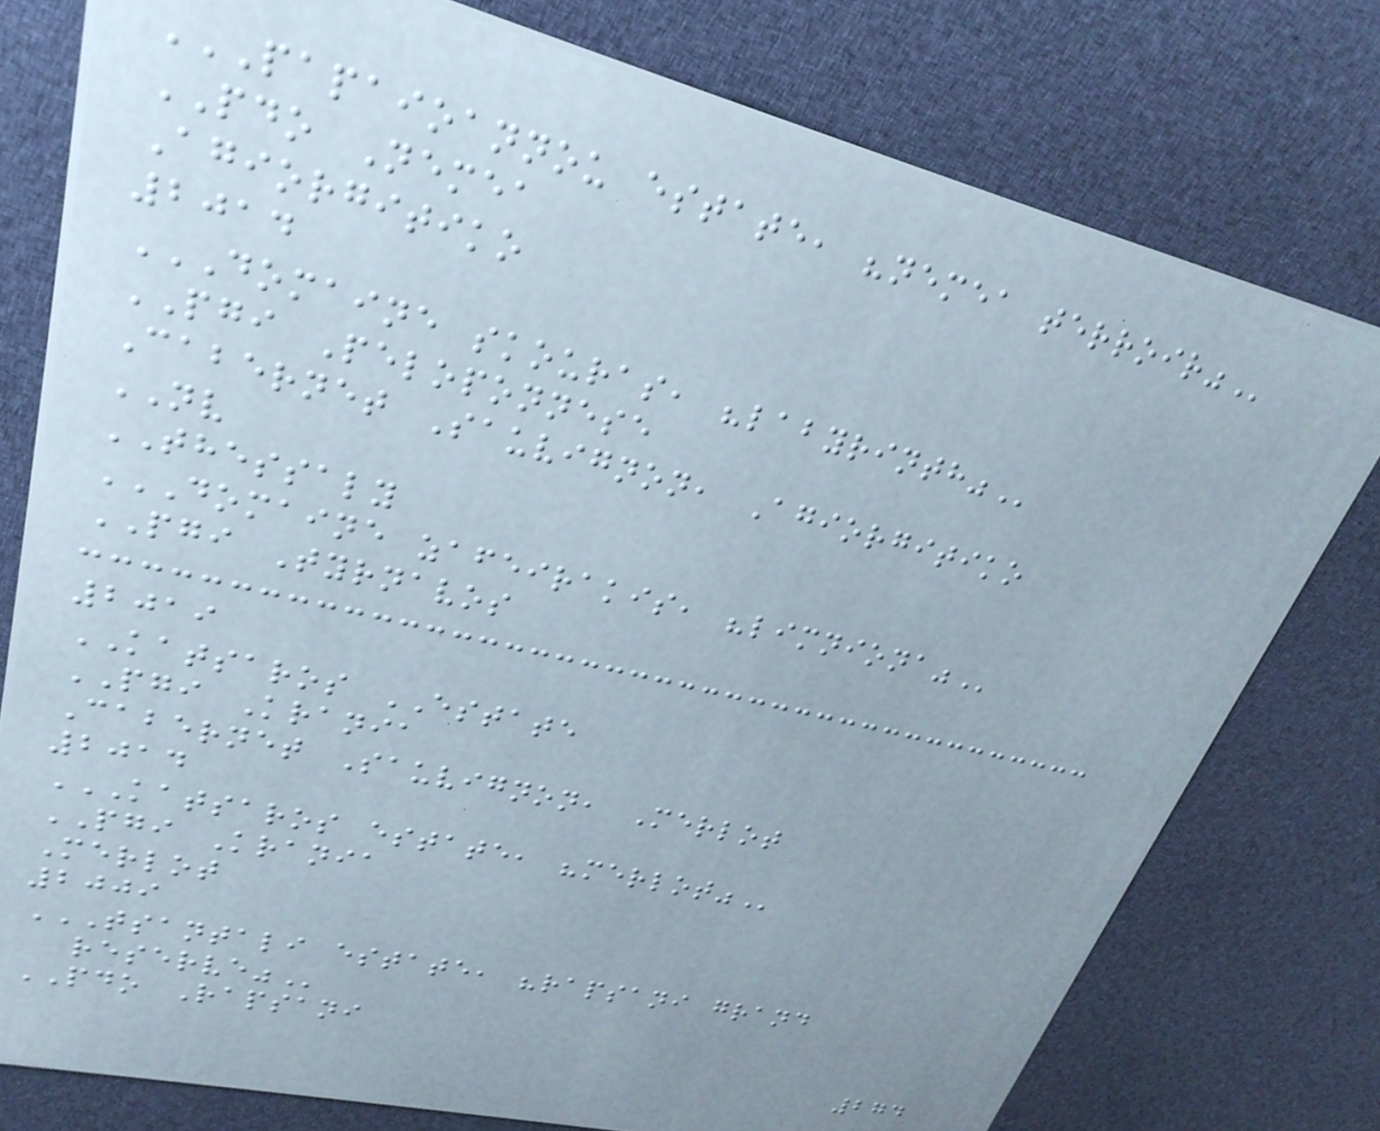PAPAIOANNOU ESTATE, "NEMEA TERROIR"
PDO Nemea
Agiorgitiko
2014
DOMAINE SKOURAS, "LABYRINTH"
PGI Peloponnese
Cabernet Sauvignon, Agiorgitiko
NV
THESSALY
DOMAINE ZAFEIRAKIS, "LIMNIONA"
PGI Tyrnavos
2019
KATSAROS ESTATE
PGI Krania
Cabernet Sauvignon, Merlot
2014
KATSAROS ESTATE, "MERLOT"
PGI Krania
Merlot
2009
TSANTALI ESTATE, "RAPSANI GRAND
RESERVE"
PDO Rapsani
274
